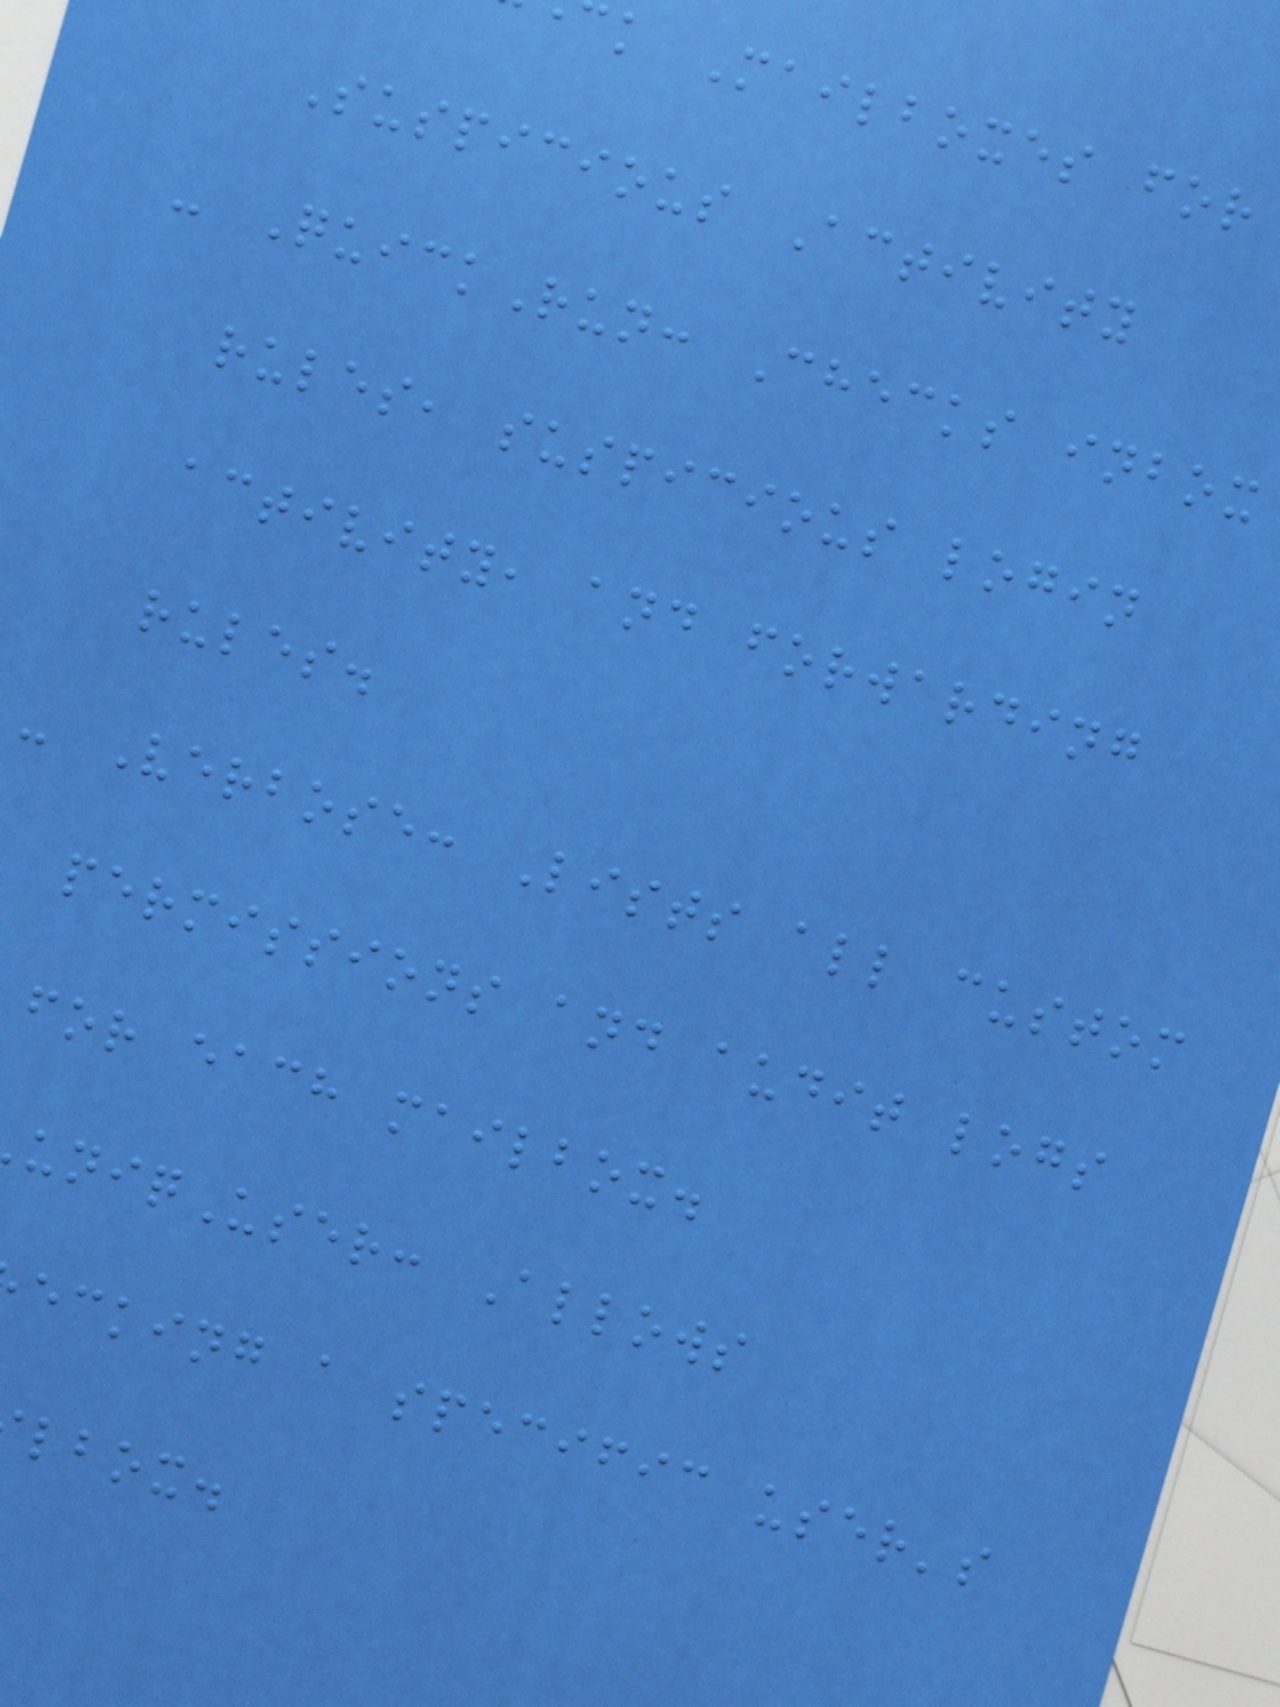k Mailboxes for
Suspicious Activity
- QuickRun: Checks inbox
rules, suspicious login
activity, and forwarding
rules.
- Verbose: Lists all custom
permissions and audit logs
for each mailbox.
niqUser: Allows
ecking a specific user's
lbox.
